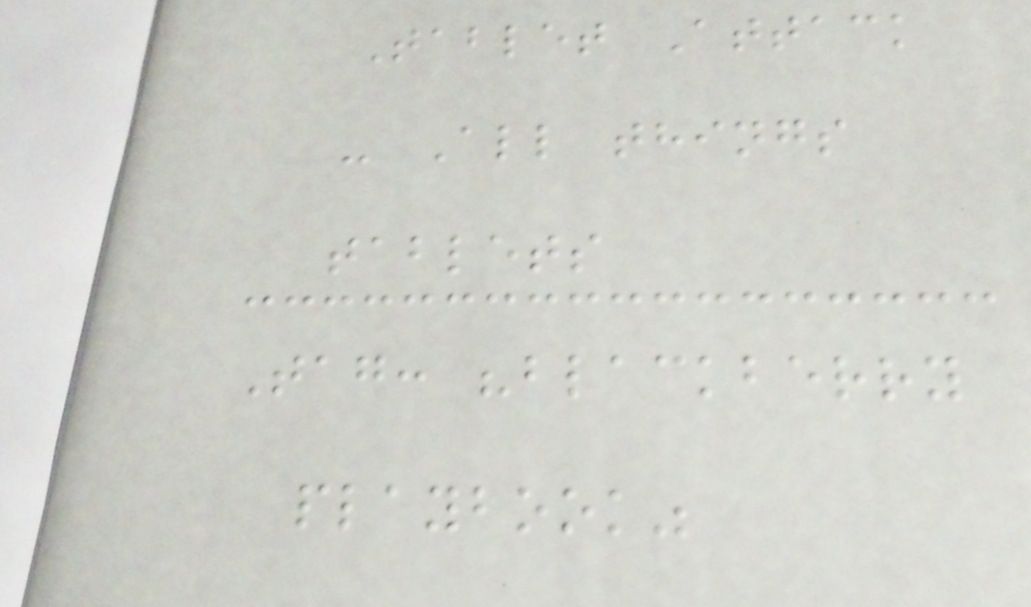Tablet Attack
- All things
tablets
Tag: "blackberry
playbook"
